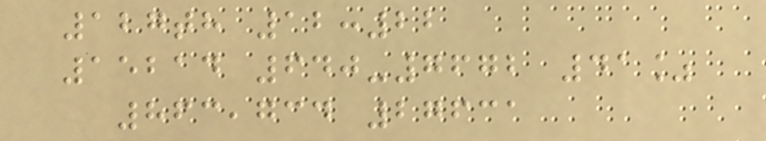127th 12:22
15214 640-7672 41%
863,734 27631
